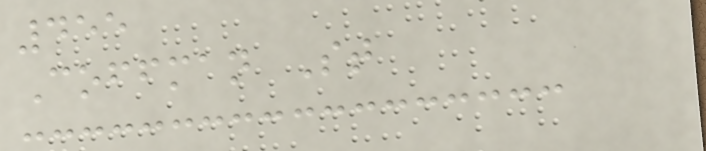455
Coffman St
